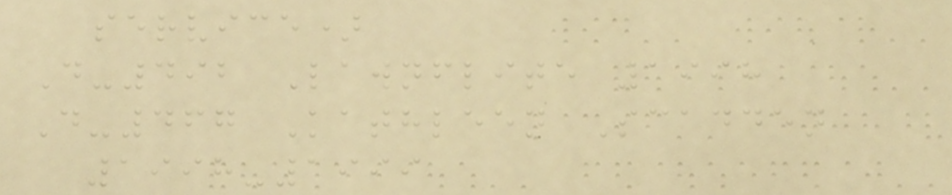service)
D-492 Lawnflite 1998
D-467 Kathleen Scadden
1998-1999
